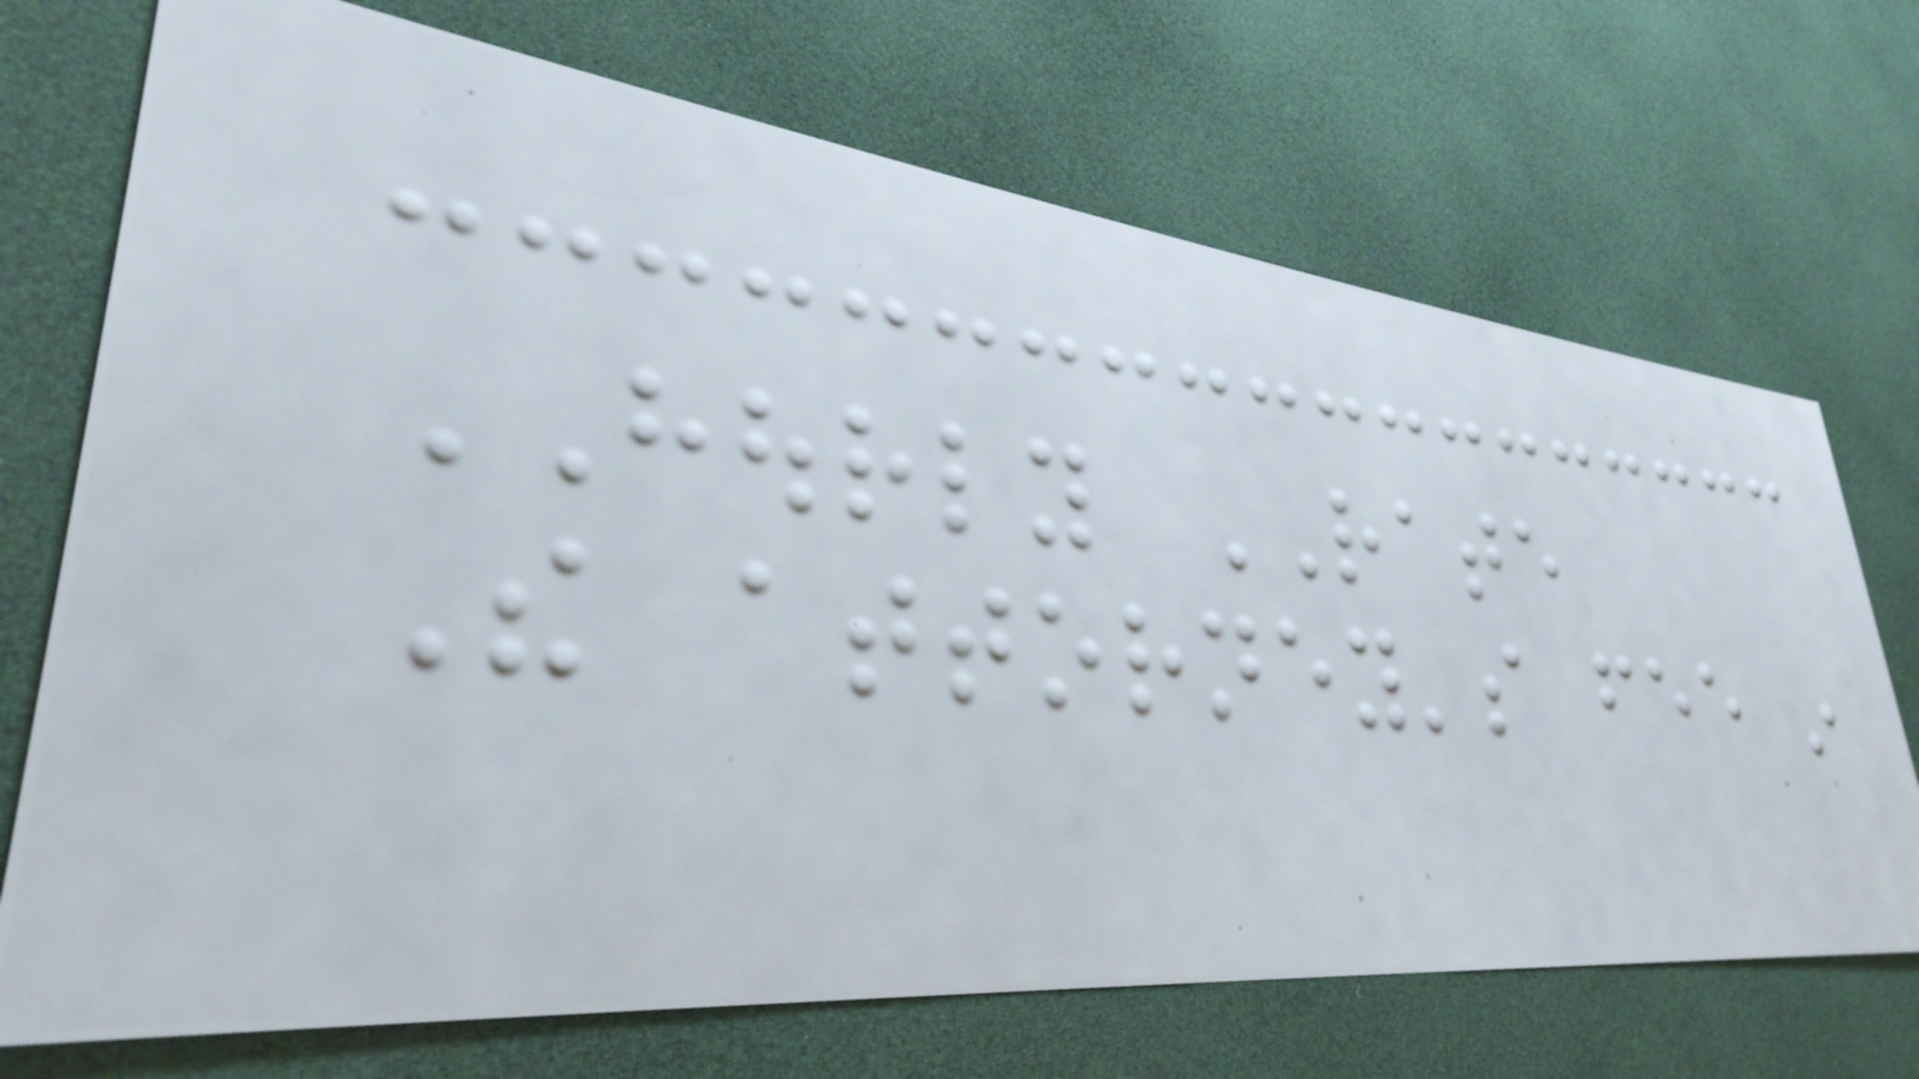HOURLY RATE
The attorney's fee in
